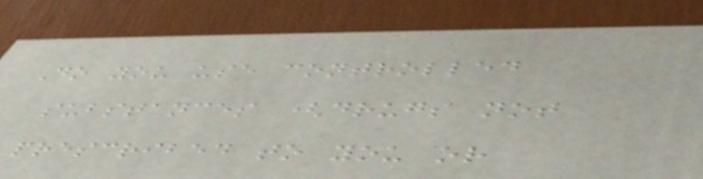Do you use controlled
substances (drugs not
prescribed to you or
